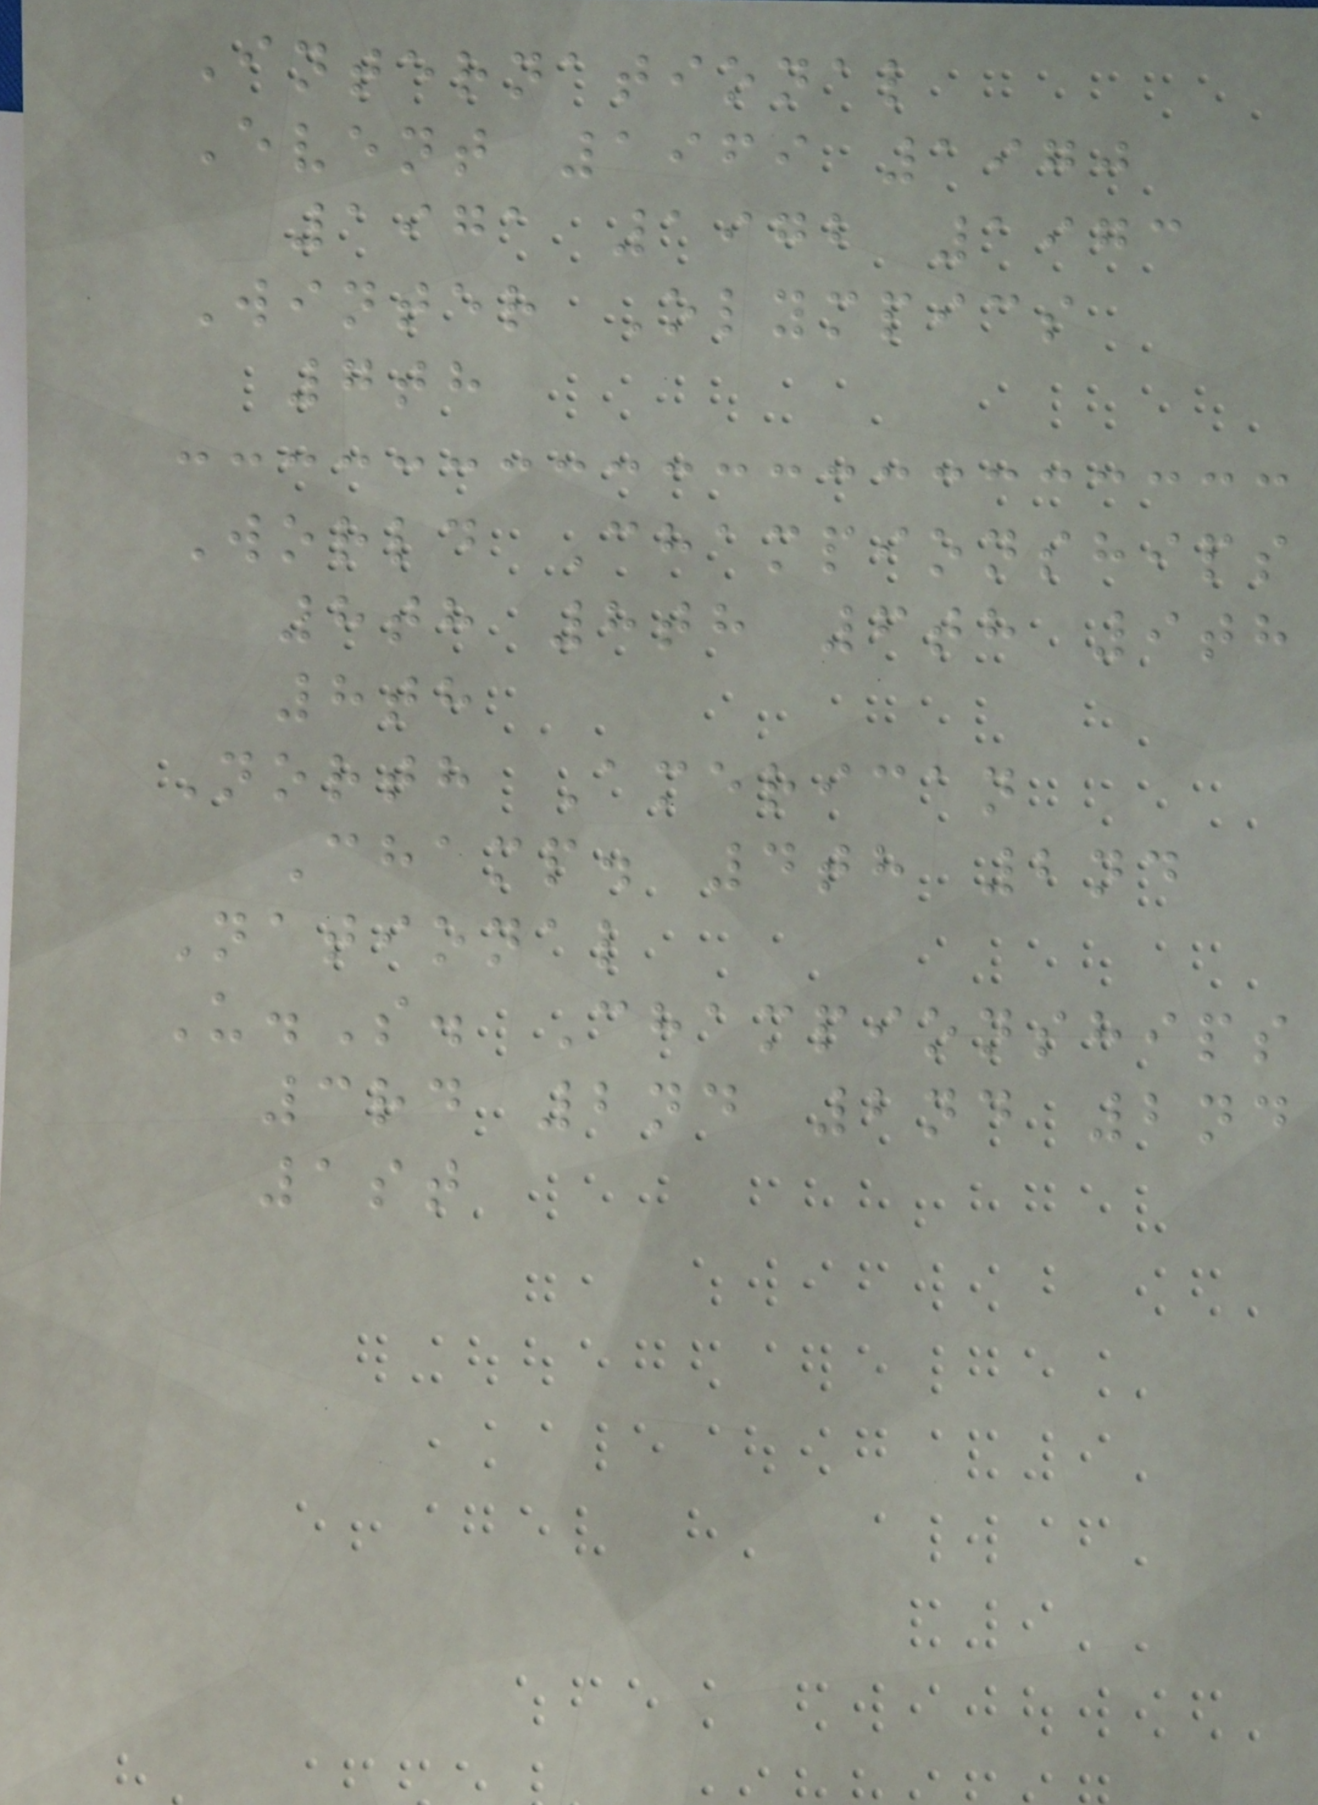International
Event 1969 1970
1971 1972 1973
Winter Olympics
7th
World Championships
8th 8th 6th 9th
8th
North American
Champ. 4th 2nd
National
U.S. Championships
3rd 2nd 2nd 2nd
1st
